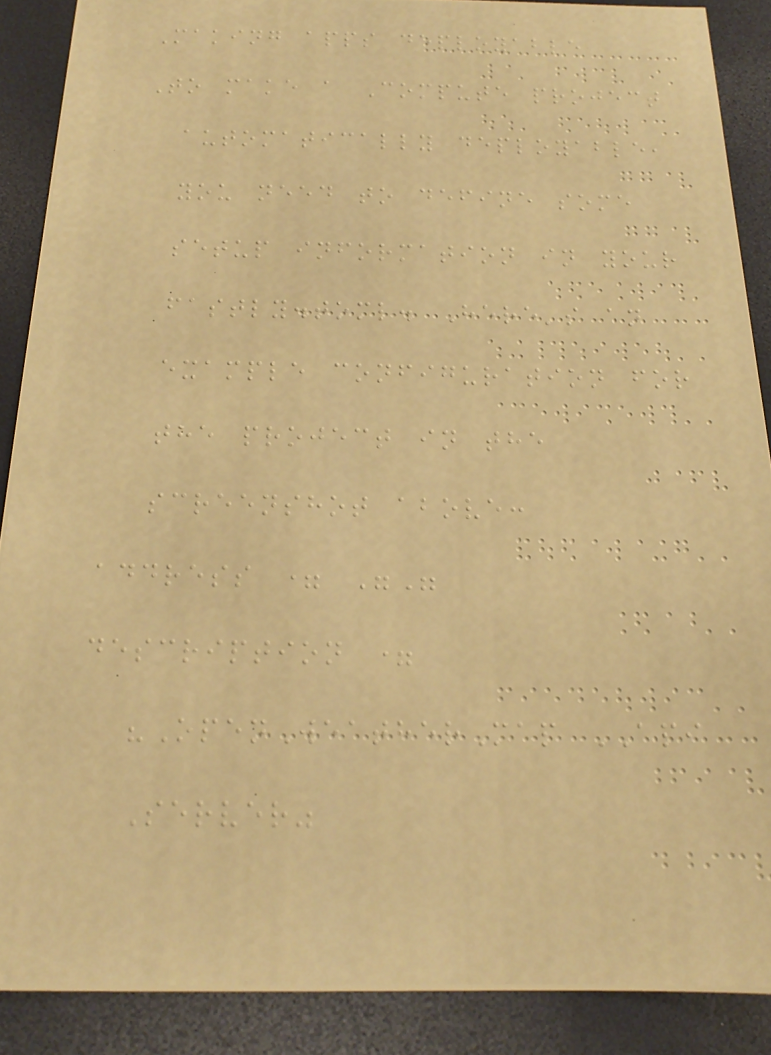Making apps deployable
To make a Compute project
automatically deployable,
you need to define some
setup information in your
fastly.toml. Here's an
example configuration for
the project in the
screenshot above:
address = ""
description =
"OpenWeatherMap API
Server"
